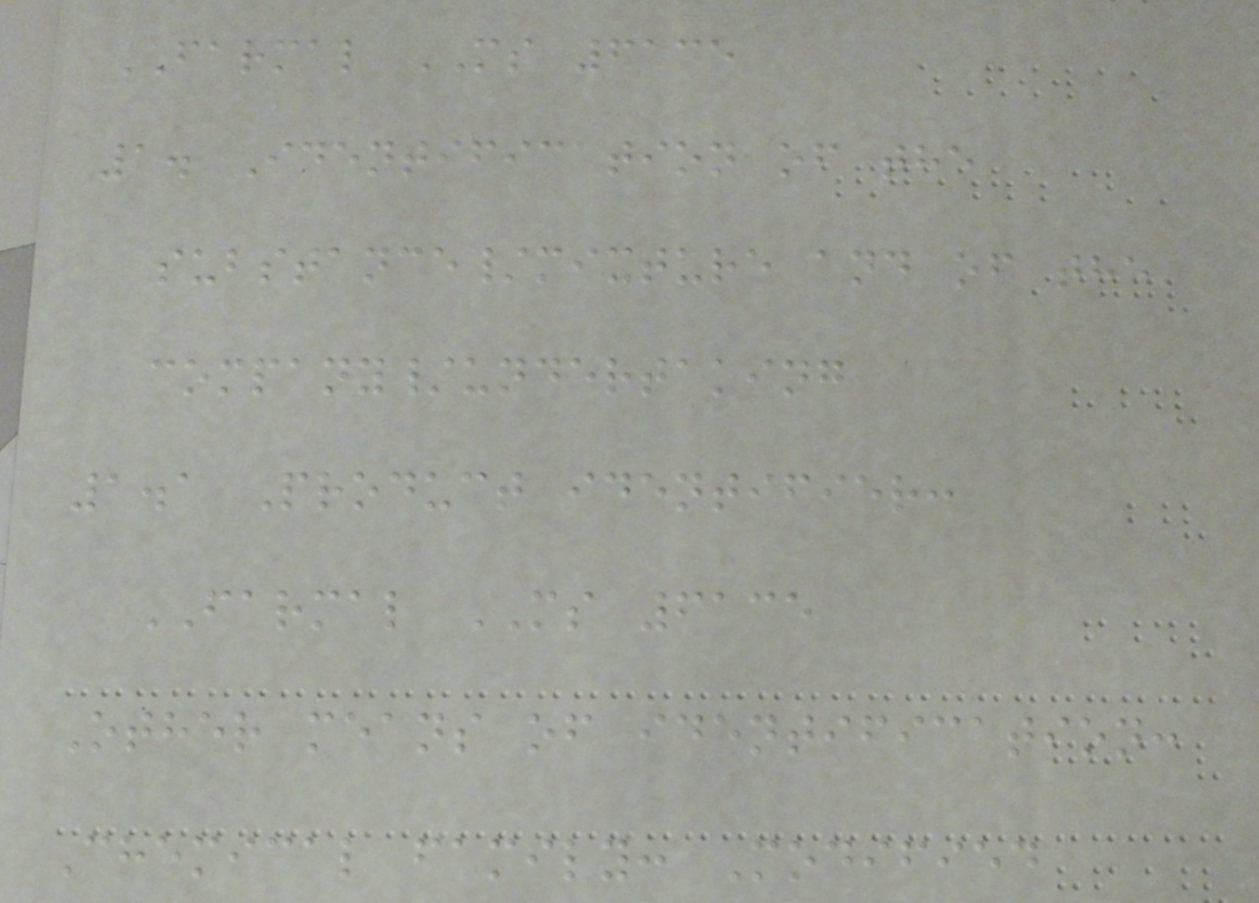FARMAL MS 6135
1. Identification of the
substance/mixture and of the
company/undertaking
1.1 Product identifier:
FARMAL MS 6135
Other means of identification:
Chemical family: Modified
